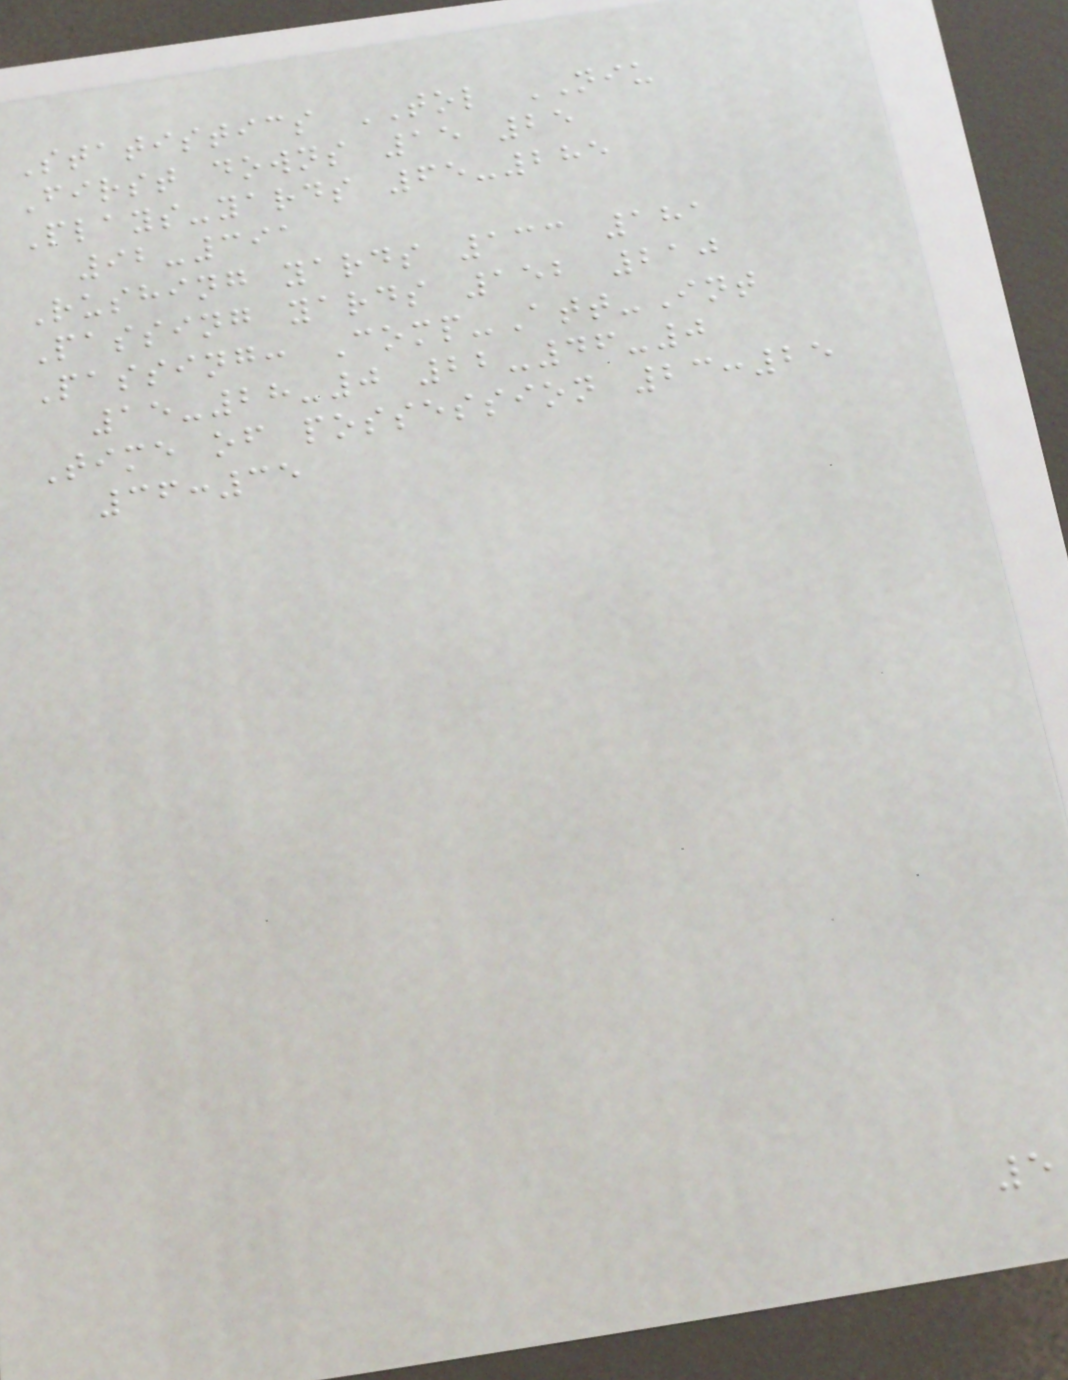Statistics TOL NIU
First downs 15 25
Plays-yards 65-285
92-391
Rushing yards 133 181
Passing yards 152 210
Passing: Comp-Att-Int
15-28-0 22-46-0
Time of possession 23:25
36:35
5
